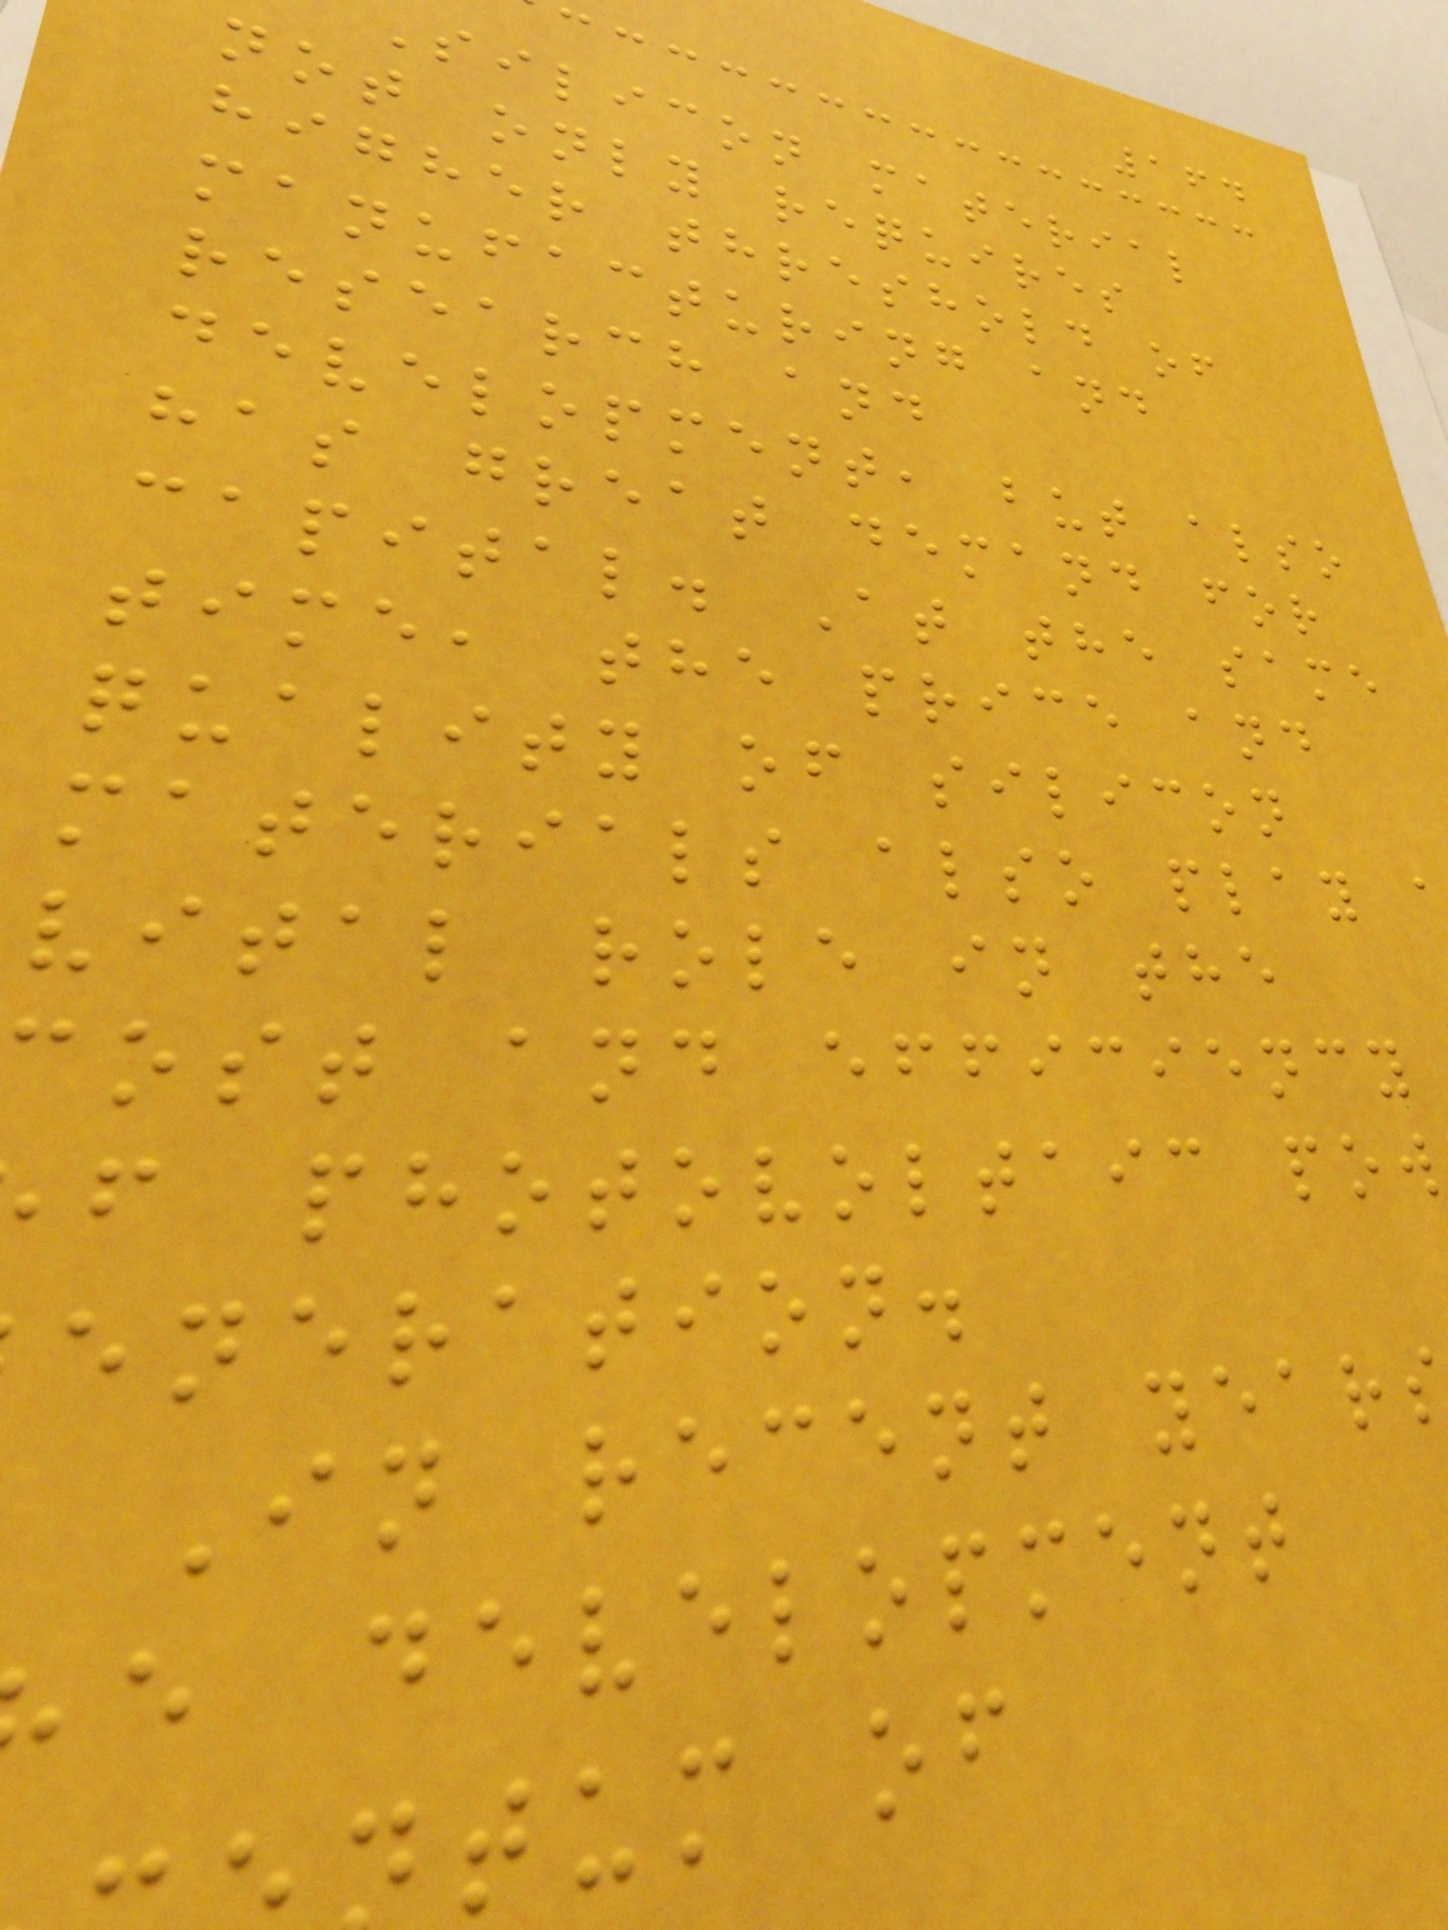164
silicon material
not only requires
higher threshold of
manufacturing and
research and
development, but also
has great demand for
capital. At the same
time, the price and
quality of silicon
materials also play
vital role in the
ost and efficiency
f photovoltaic pow
eneration.
In recent year
e development
tum of
